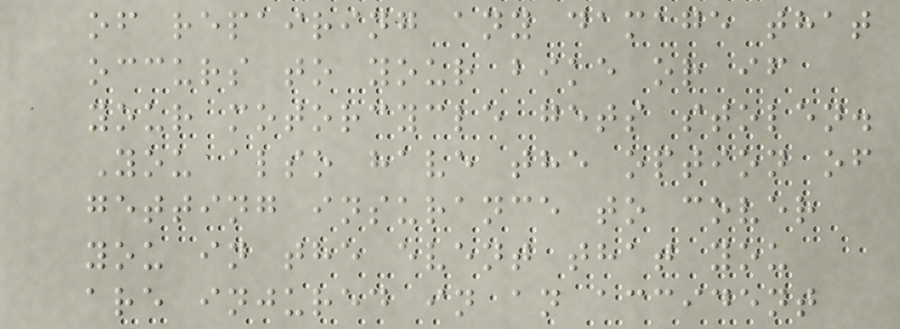of repairing any damage that
occurs to your bike or if
your motorcycle gets stolen.
You also have the option of
getting insurance to cover
you in the event that you
are injured in an accident
